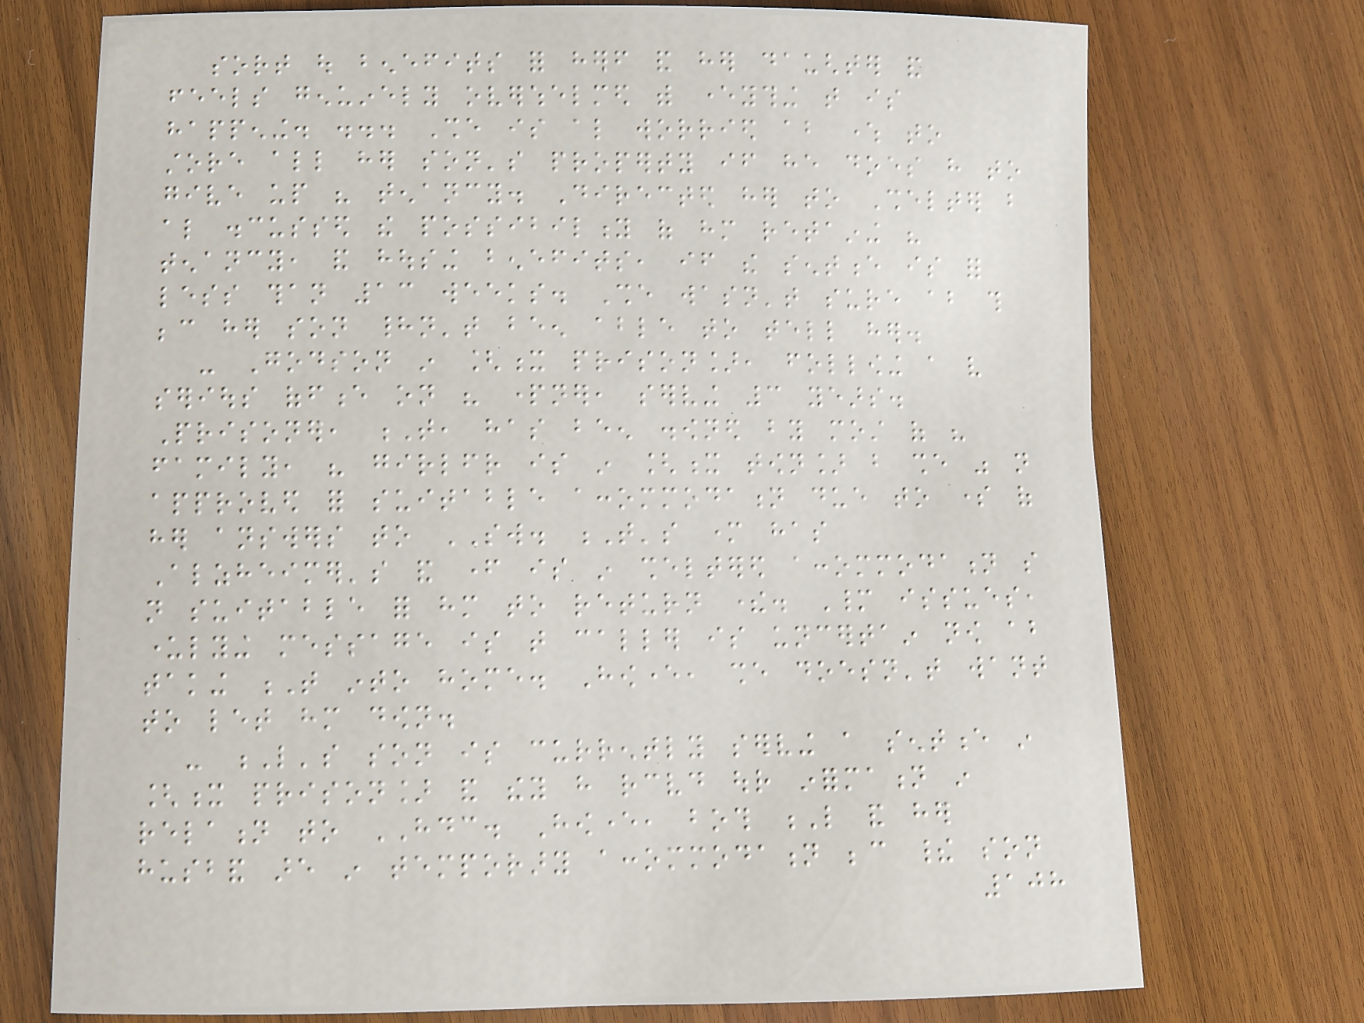sort out benefits for herself and her daughter and
feels genuinely overwhelmed with everything that is
happening. ... She is also worried about where to
store all her son's property if he does have to
give up his tenancy. Directed her to Shelter but
also discussed the possibility of him retaining his
tenancy, and housing benefits, if the sentence is for
less than 13 weeks. She wasn't sure about this
because her son hadn't been able to tell her.
- Godson in [x prison], following a very
serious offence on his partner, serving 3 years.
Prisoner, T, has been disowned by most of his
family, his girlfriend is in [x town] but she was not
approved for suitable accommodation due to some of
her answers to SW. T's mother has
Alzheimer's and father is in sheltered accommodation so
not suitable for him to return there. Many issues,
underlying message is that caller is uncertain now about
taking T into home. However, she doesn't want
to let him down.
- L's son is currently serving a sentence in
[x prison] and they have received our information in
relation to HDC. However, both L and her
husband are in temporary accommodation because their son
108
